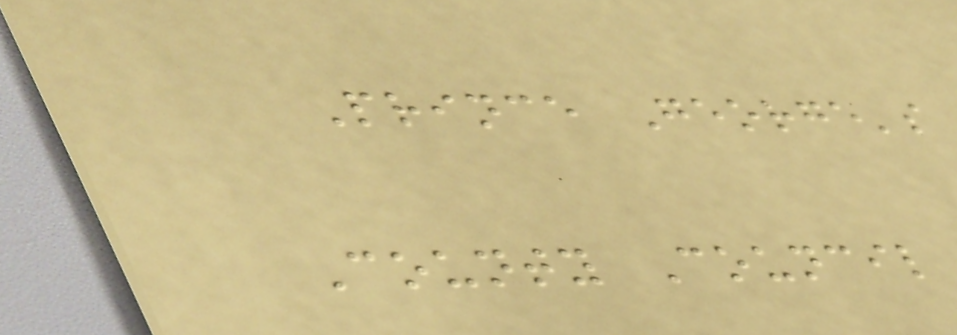Prince George's
County Council
